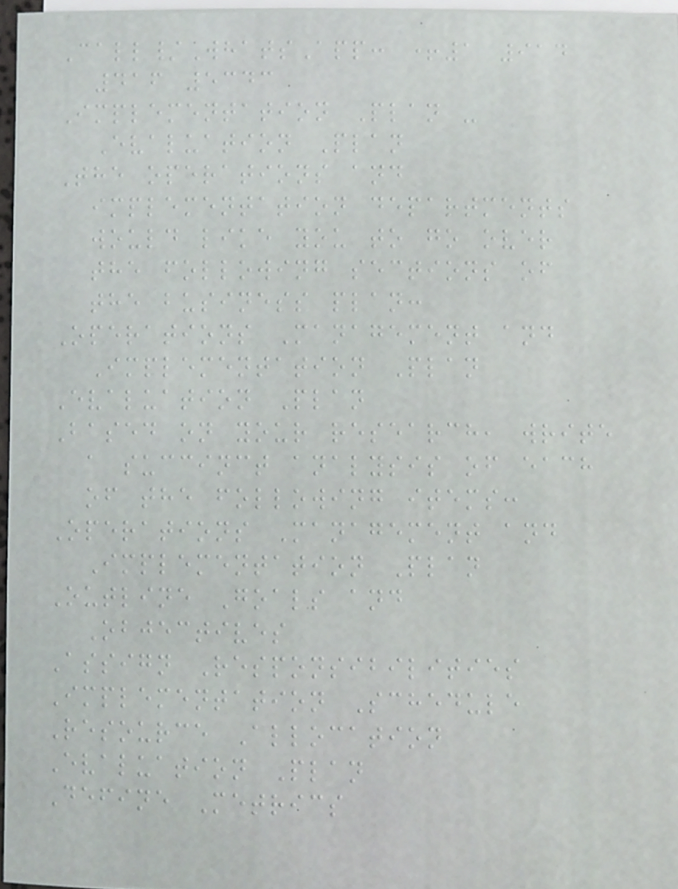Call/WhatsApp: +1 914
416 5343
Implementation Plan -
Evaluation Plan
The operations and
implementation departments
would like you to go over
the following sections of
the business plan:
Operations Management and
Implementation Plan
Evaluation Plan
Based on your research, write
a succinct analysis of each
of the following items:
Operations Management and
Implementation Plan
Outline Goals and
Objectives
Assign Responsibilities
Implementation Schedule
Resource Allocation
Evaluation Plan
Define Metrics
